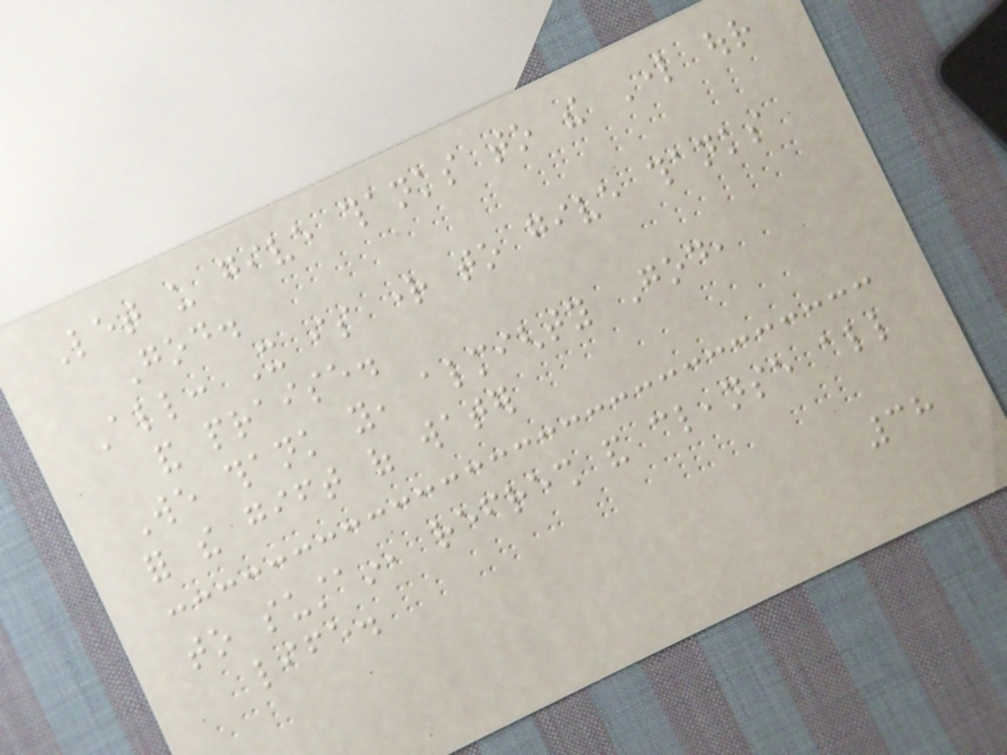Let us give thanks to the Lord our
God.
All: It is right to give thanks
and praise.
We thank you, almighty God,
for the gift of water
to sustain, refresh and cleanse all
life.
38
